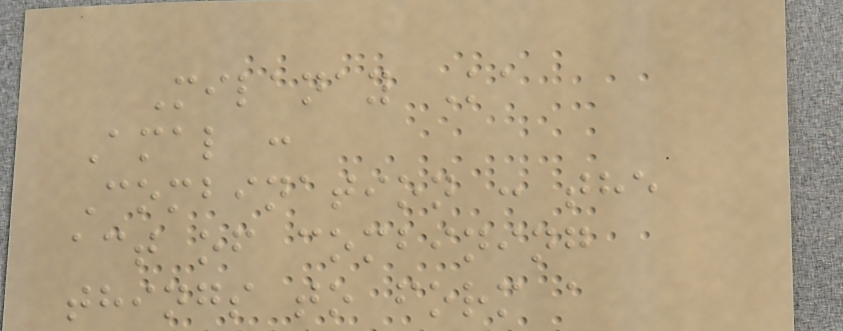Milanay Ka
Amal :
Combination : the
act of combining
things to form a
